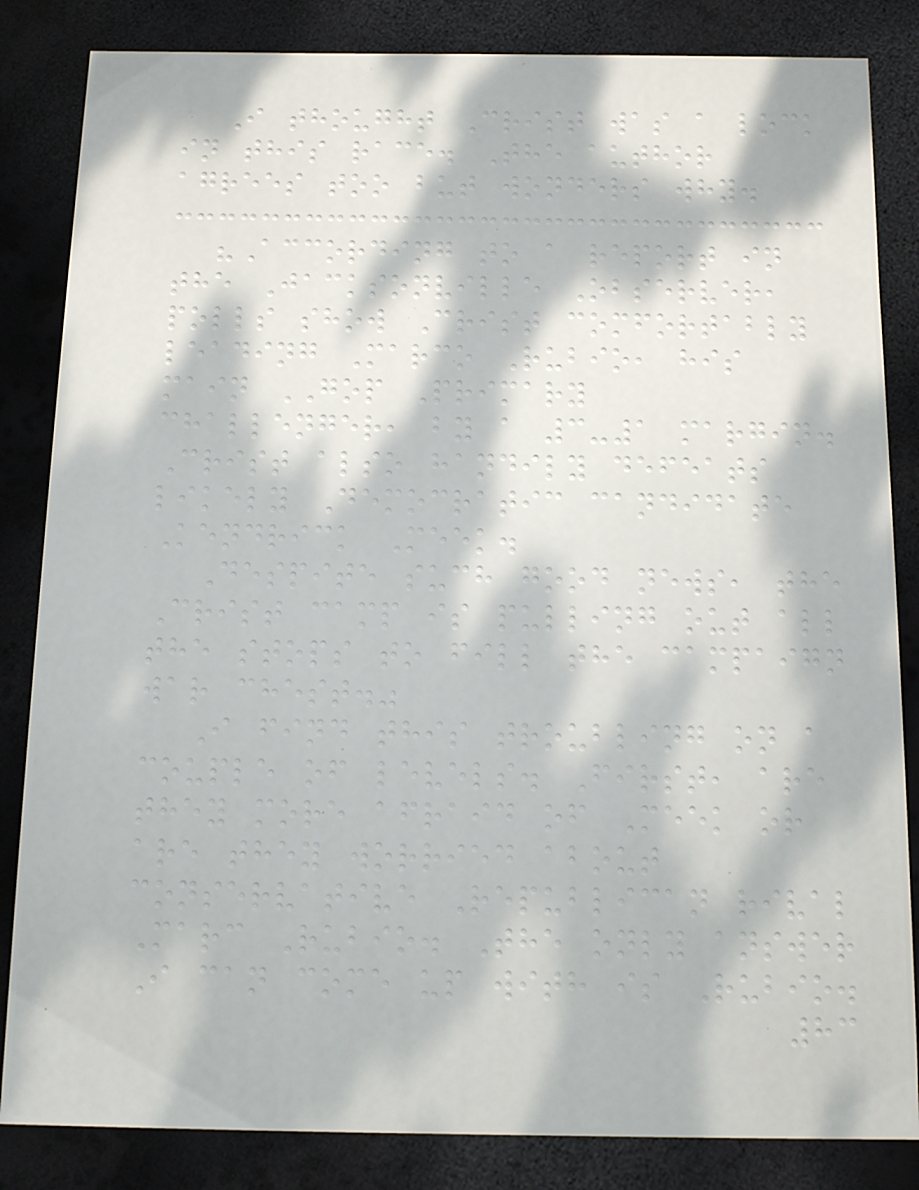I thought Crist was a lock
in this race. The author
agrees too but wonders why.
"According to a report in
the Jacksonville Observer,
polls show Crist comfortably
leading Marco Rubio, his
main GOP Primary
challenger, by a 3-1 margin.
Crist also handily defeats
likely Democratic candidate
Kendrick Meek.
Despite such good news, the
Crist camp is pulling out all
the stops to fill the campaign
war chest."
I find this troubling on a
couple of levels. First, are
they more afraid of Meek or
are they worried about
conservative Republican rival
Marc Rubio. The only answer
I can come up with is Rubio.
83
